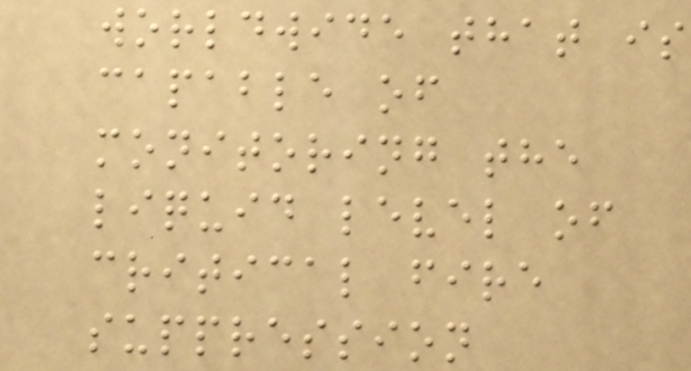worldwide that is
capable of
monitoring the
liquid level of
critical fire
suppression
